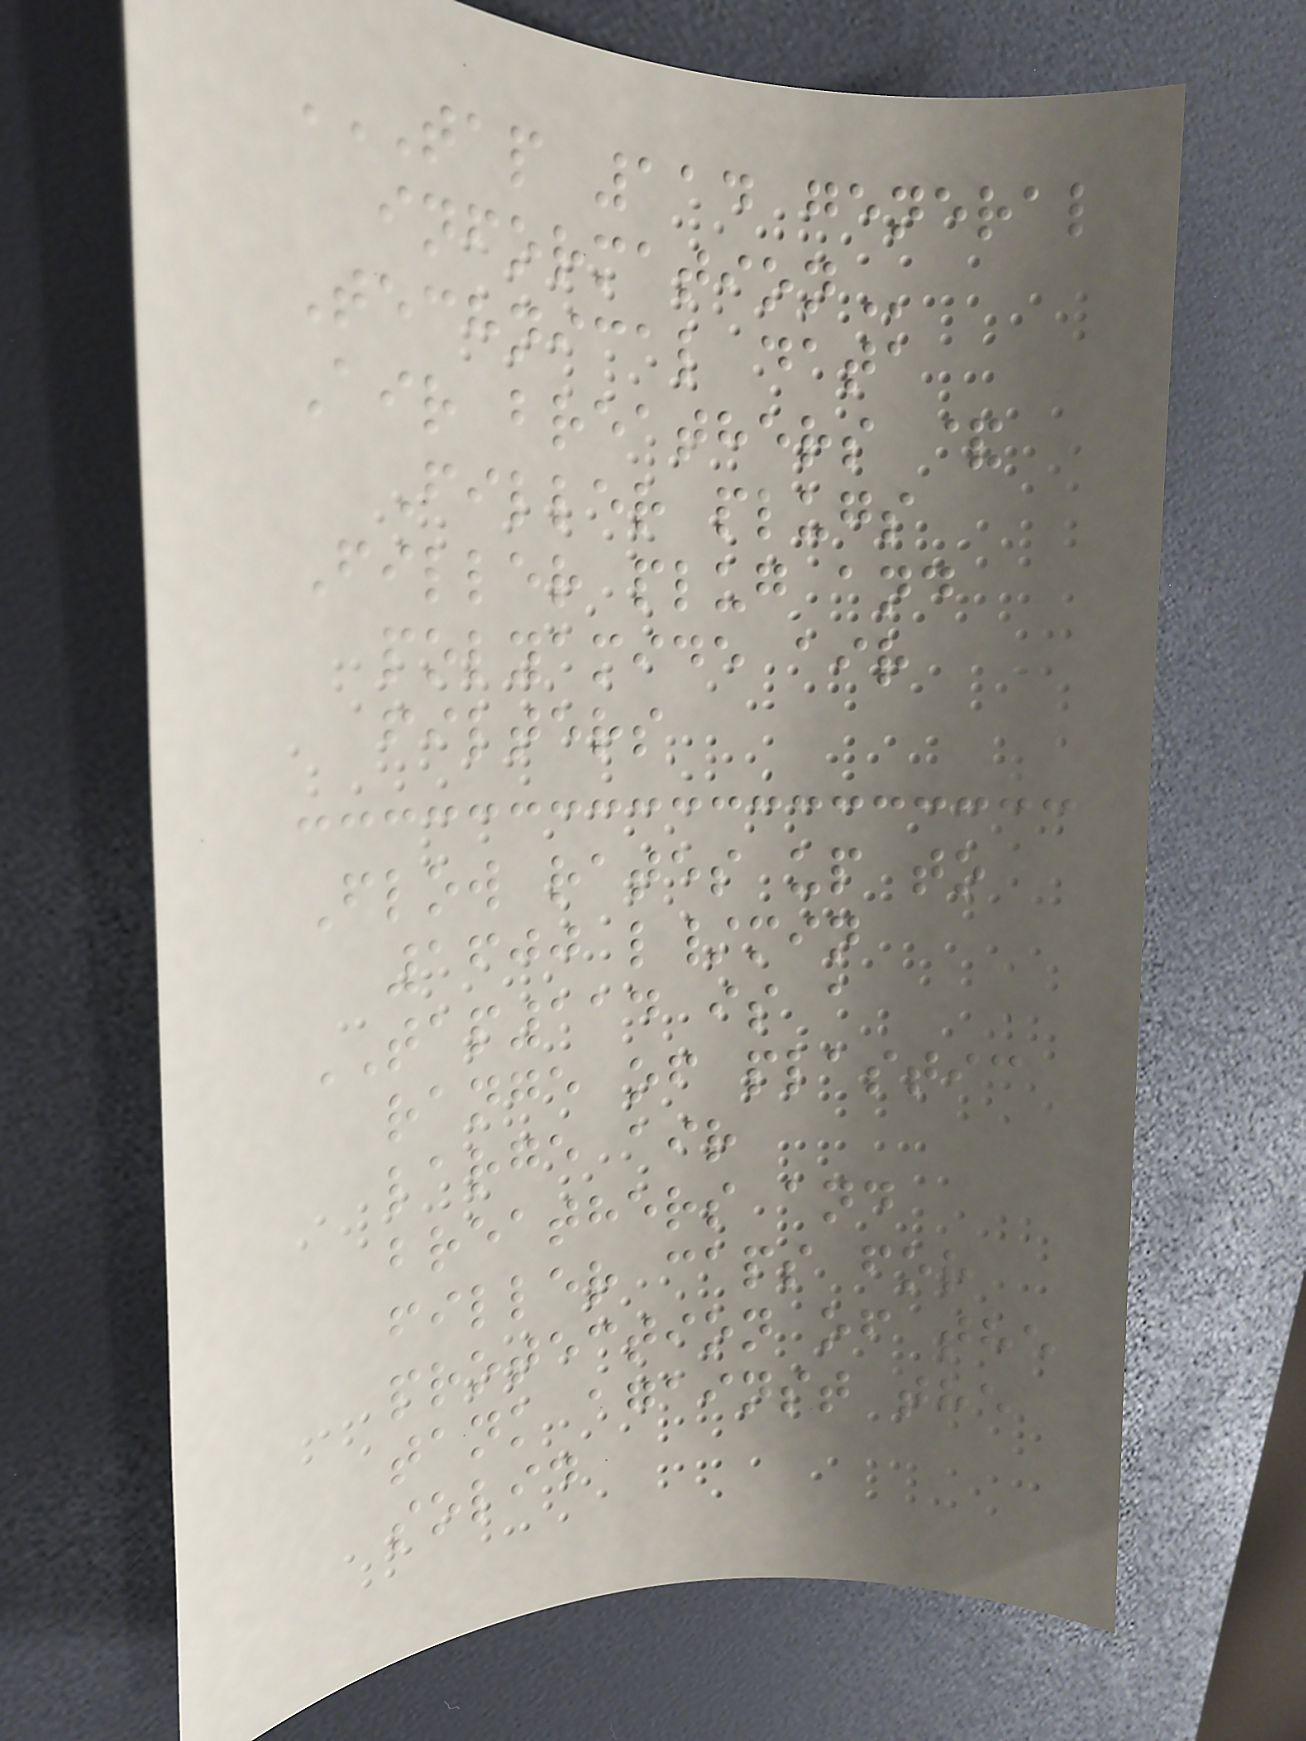TAP 114 GENERAL
INFORMATION
Technical data
Air breathers &
Filler plugs
Filler plug and
polyamide air
filters
Flow rates up to
1600 l/min
TAP114 is a
range of plastic
large air
breathers and
filler caps for
protection of the
tank against the
solid
